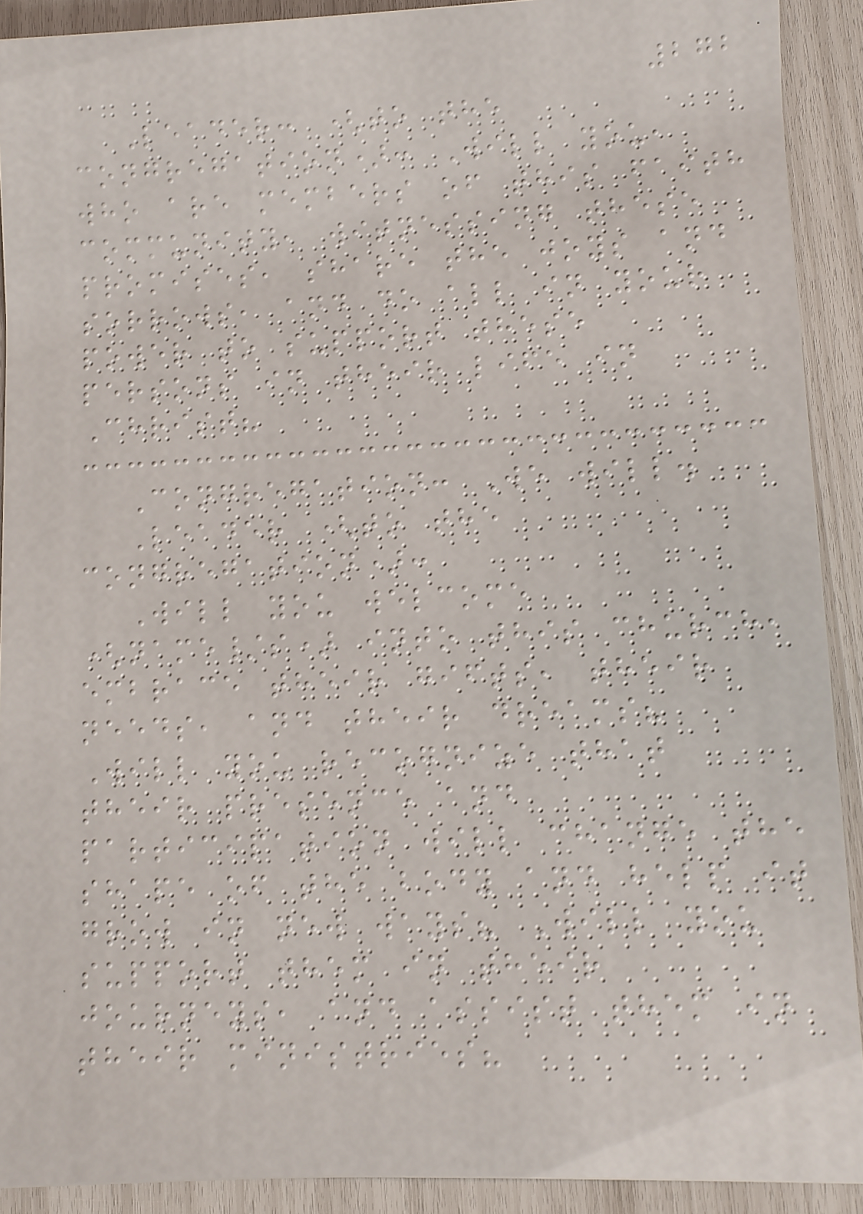272
Leader: (to the
congregation): Will you,
who are members of this faith
community, witnessing these
promises, share the joys and
sorrows, and do all in your
power to support these
persons in their life in
Christ?
Congregation: We will.
Leader (to the
congregation):
Will you welcome
(name/s) into this church,
embrace their gifts, their
needs, and their dreams?
Will you recognize that
their presence and
participation will change the
shape of the body and help it
grow in new ways? Will you
support them in their
journeys, and assist them in
their ministries?
